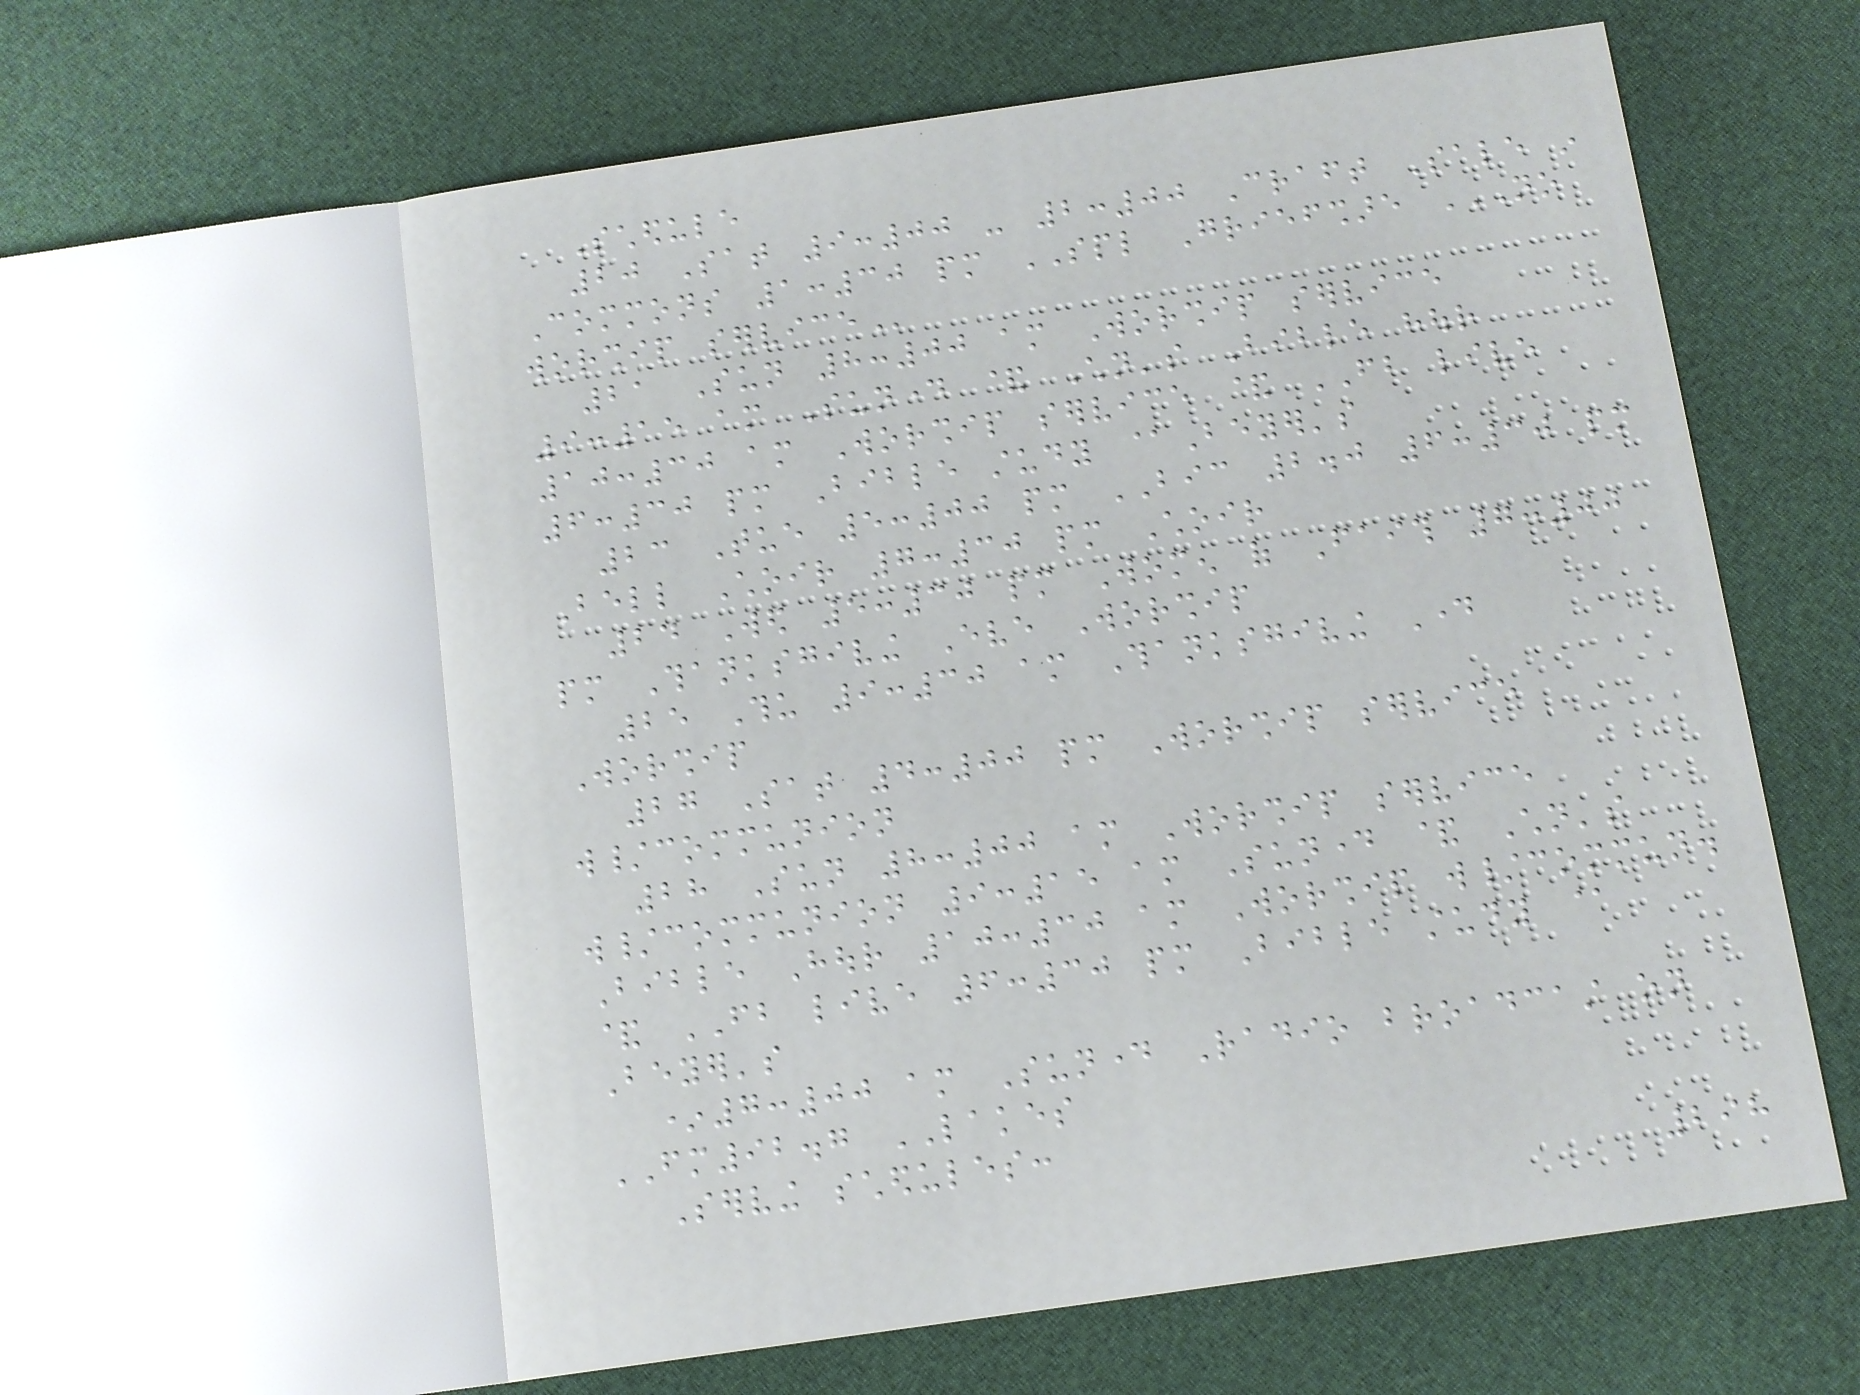Schedule
20 Sat 9:00 - 2:00 Craft Sale in
Commons 1:30 pm SPL Griefshare NO
WORSHIP SERVICE
21 Sun 8:00 am Worship service
9:15 am Sunday & Children's Bible hour
10:30 am Worship service & FB live
6:30 pm Bible study @Beyer's
23 Tue 5:00 pm BIC 2.0 6:30 pm
Bell Choir 7:30 pm Choir
24 Wed 5:30 pm Women of Faith 7:00
pm Thanksgiving Eve Worship
25 Thu 9:30 am Thanksgiving Day
Worship
27 Sat 4:00 pm Worship service
w/communion
28 Sun 8:00 am Worship service
w/communion 9:15 am Sunday & Children's
Bible Hour 10:30 am Worship w/commun.
& FB live 6:30 pm Bible study @
Beyer's
*7:00 am Sunday Radio broadcast on
FM92.7 LAKES
Serving schedules:
298
